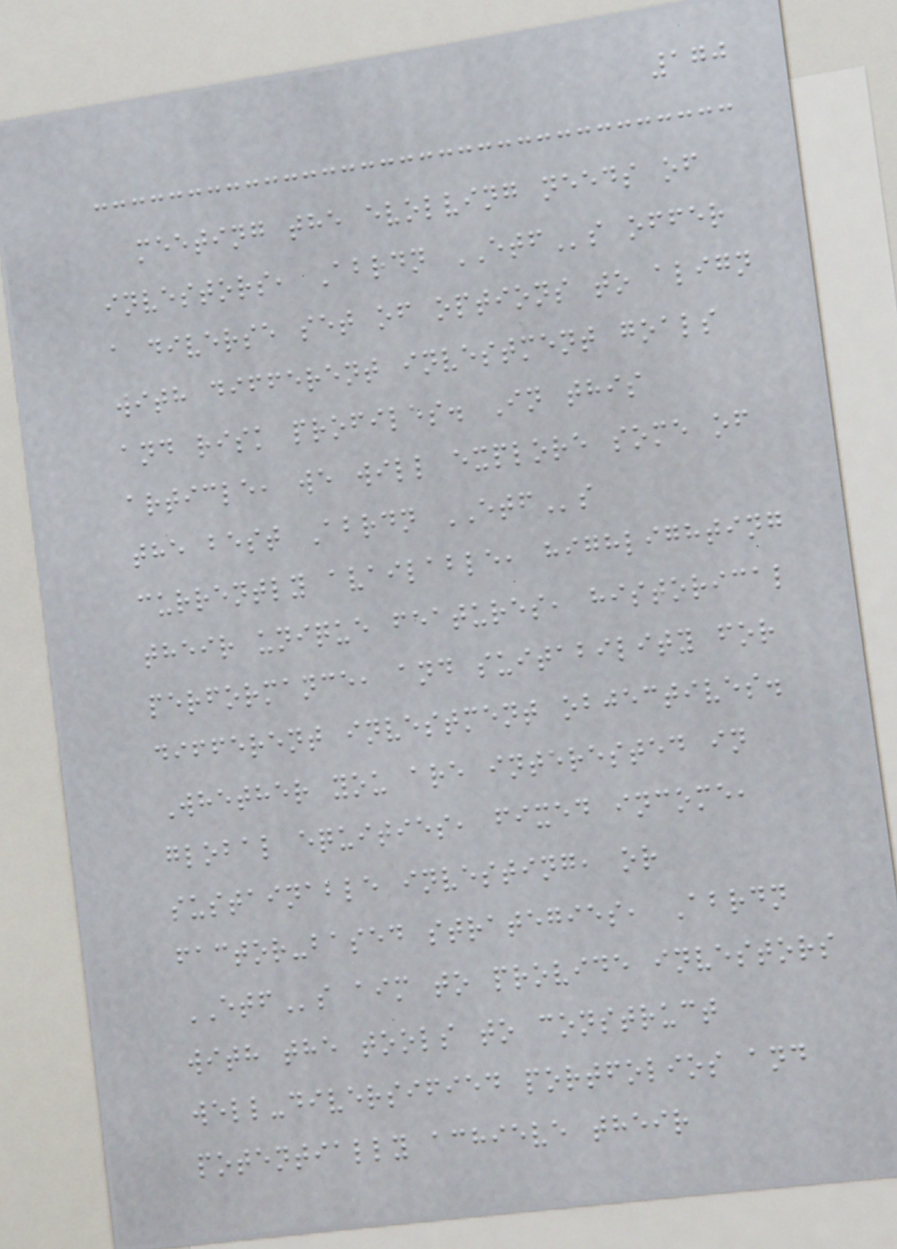170
meeting the evolving needs of
investors, Abrdn ETFs offer
a diverse set of options to align
with different investment goals
and risk profiles. In this
article, we will explore some of
the best Abrdn ETFs
currently available, highlighting
their unique features, historical
performance, and suitability for
different investment objectives.
Whether you are interested in
global equities, fixed income,
sustainable investing, or
factor-based strategies, Abrdn
ETFs aim to provide investors
with the tools to construct
well-diversified portfolios and
potentially achieve their
